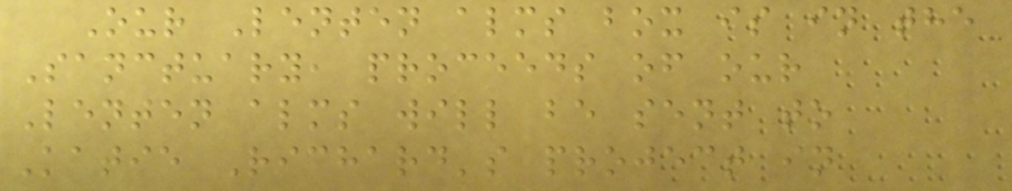Our Lenten alms box is in the
Sanctuary, proceeds of our
Lenten alms will be sent to
Katie Richard's project in
